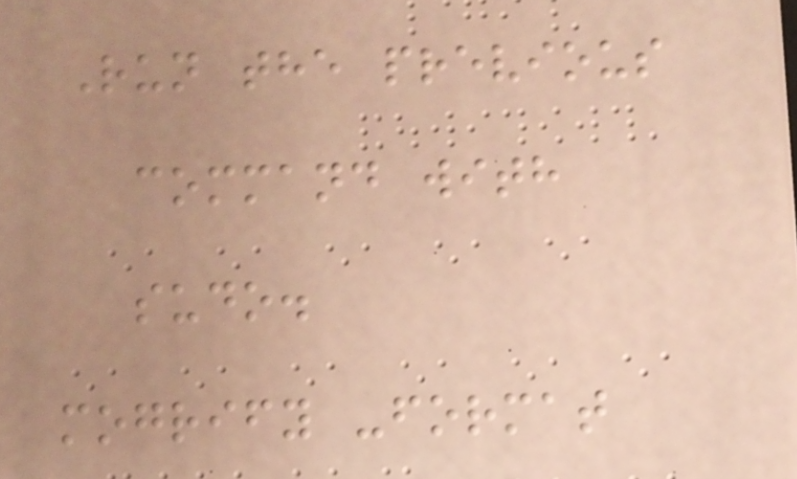Run the previous
command with
sudo.
mogrify -format
